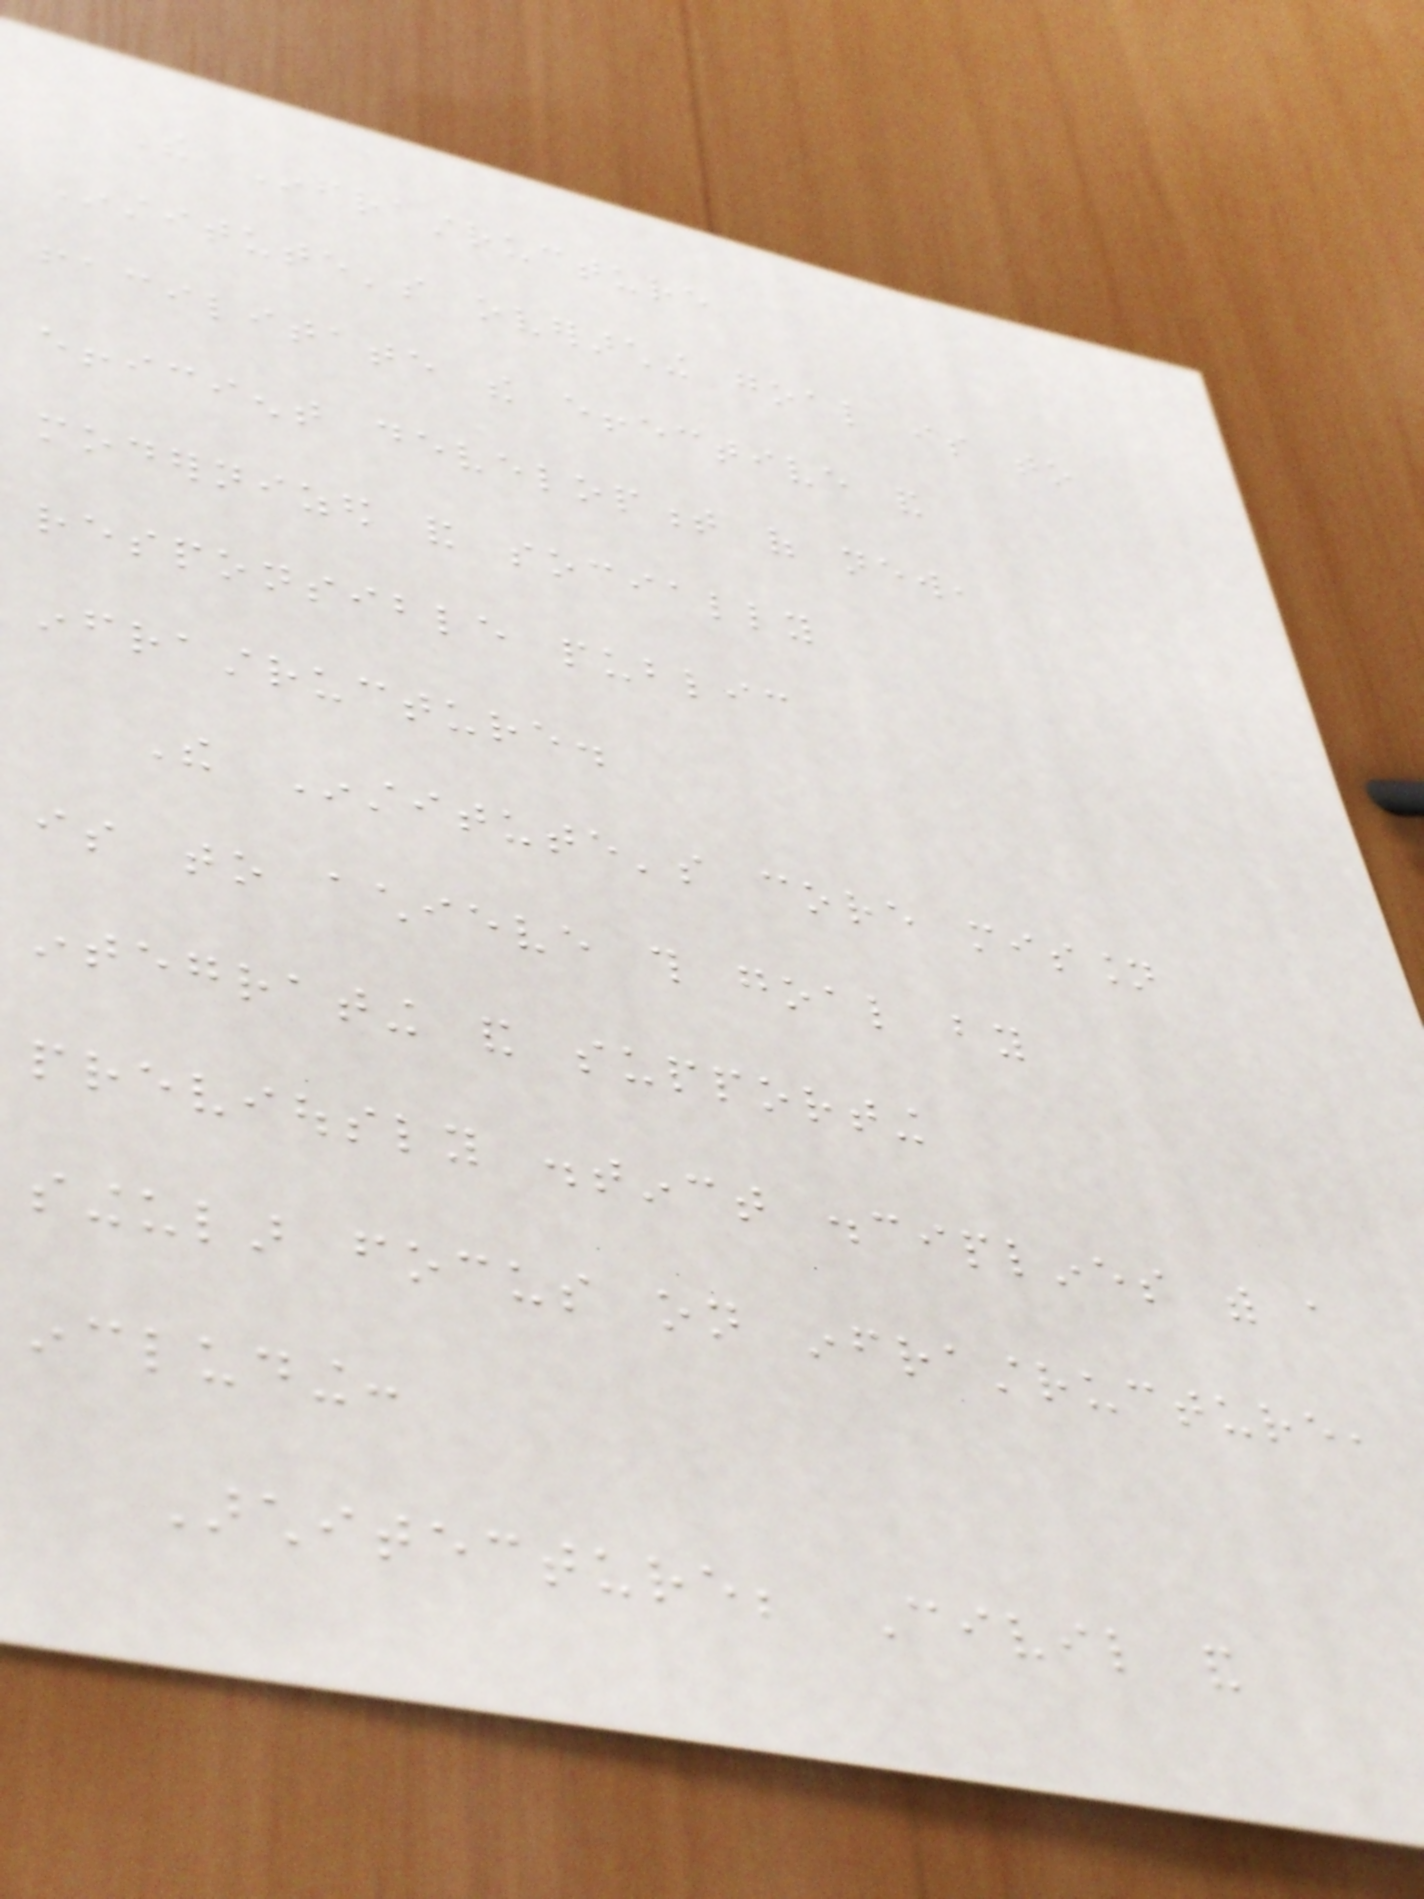The Infrastructure
Institute's overarching goal is to
facilitate the effective and
efficient development of new,
modernized and socially
responsible public
infrastructure.
The Institute's core mission
is to achieve this goal by
integrating and supporting
previously distinct disciplines with a
singular focus on infrastructure,
including:
Architecture; Civil and
